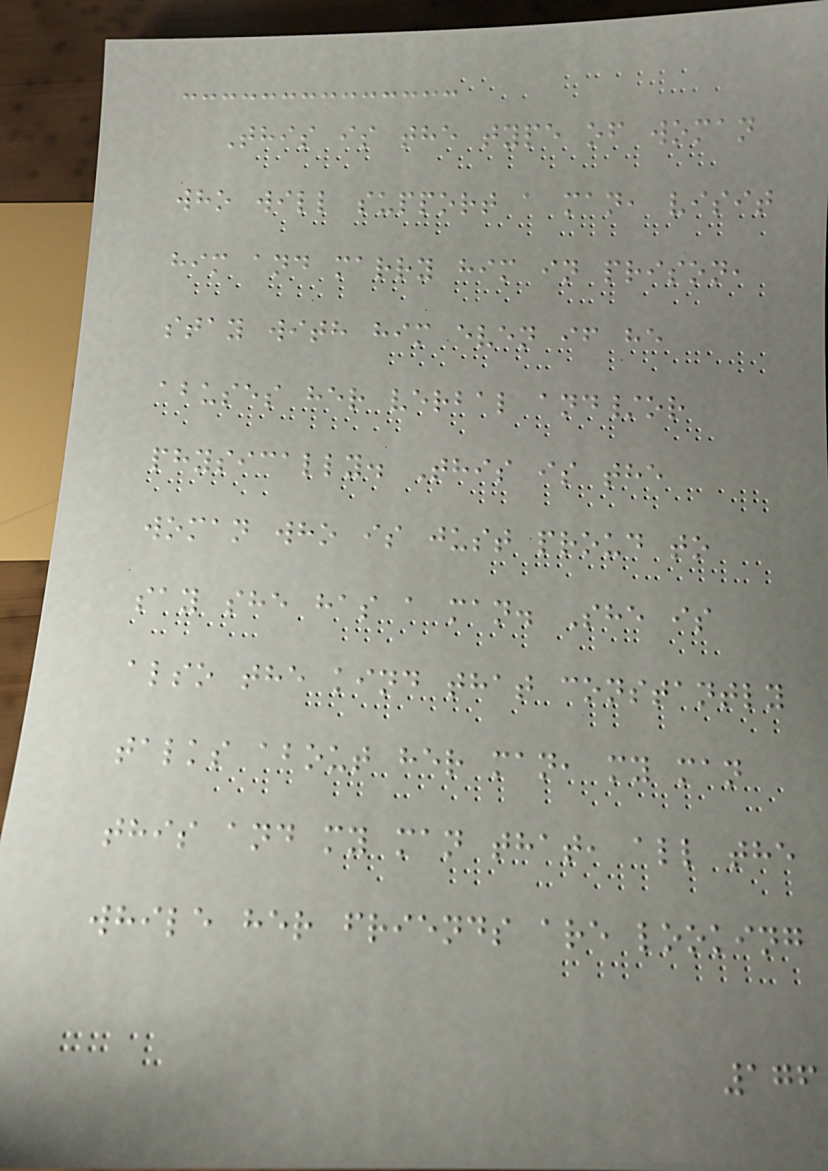This is the type of woman
who will support a man, visit
him and marry him in prison,
stay with him even if he
abuses her verbal and/or
physically. This is the
woman who is just proud to
say she has a man. She is
also the kind that constantly
talks about her man, my man
this and my man that, all the
while her friends are looking
176
